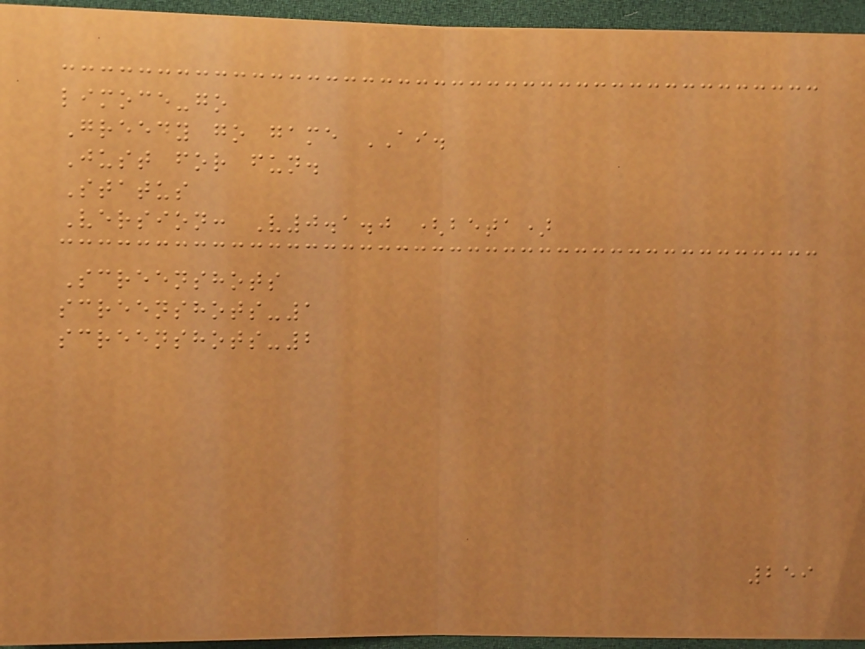limoce-go
Greedy go game AI.
Just for fun.
Status
Version: V0.1.0 (beta)
Screenshots
screenshots-1
screenshots-2
259
